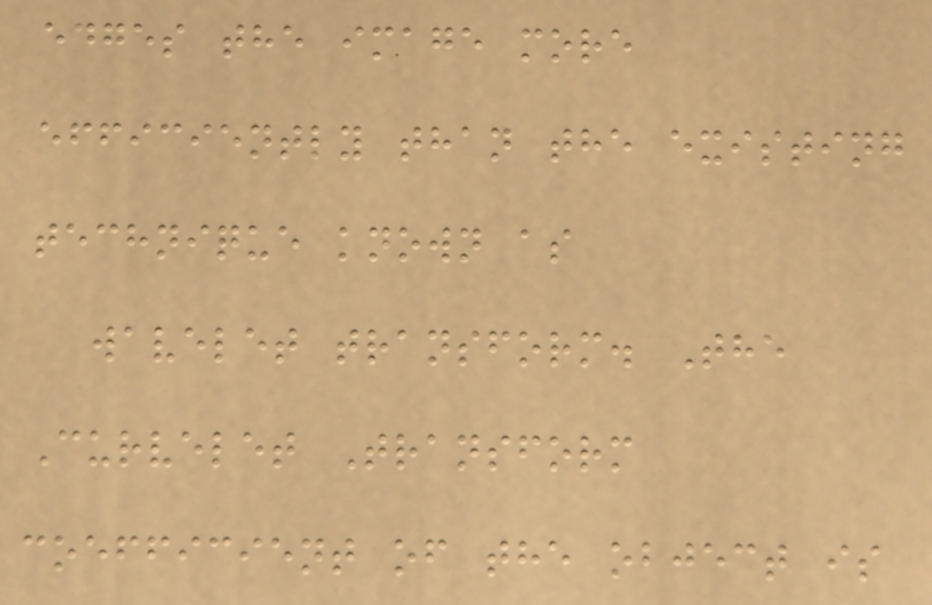edges the image more
efficiently than the existing
technique known as
wavelet transform. The
Curvelet Transform
coefficient of the object is
